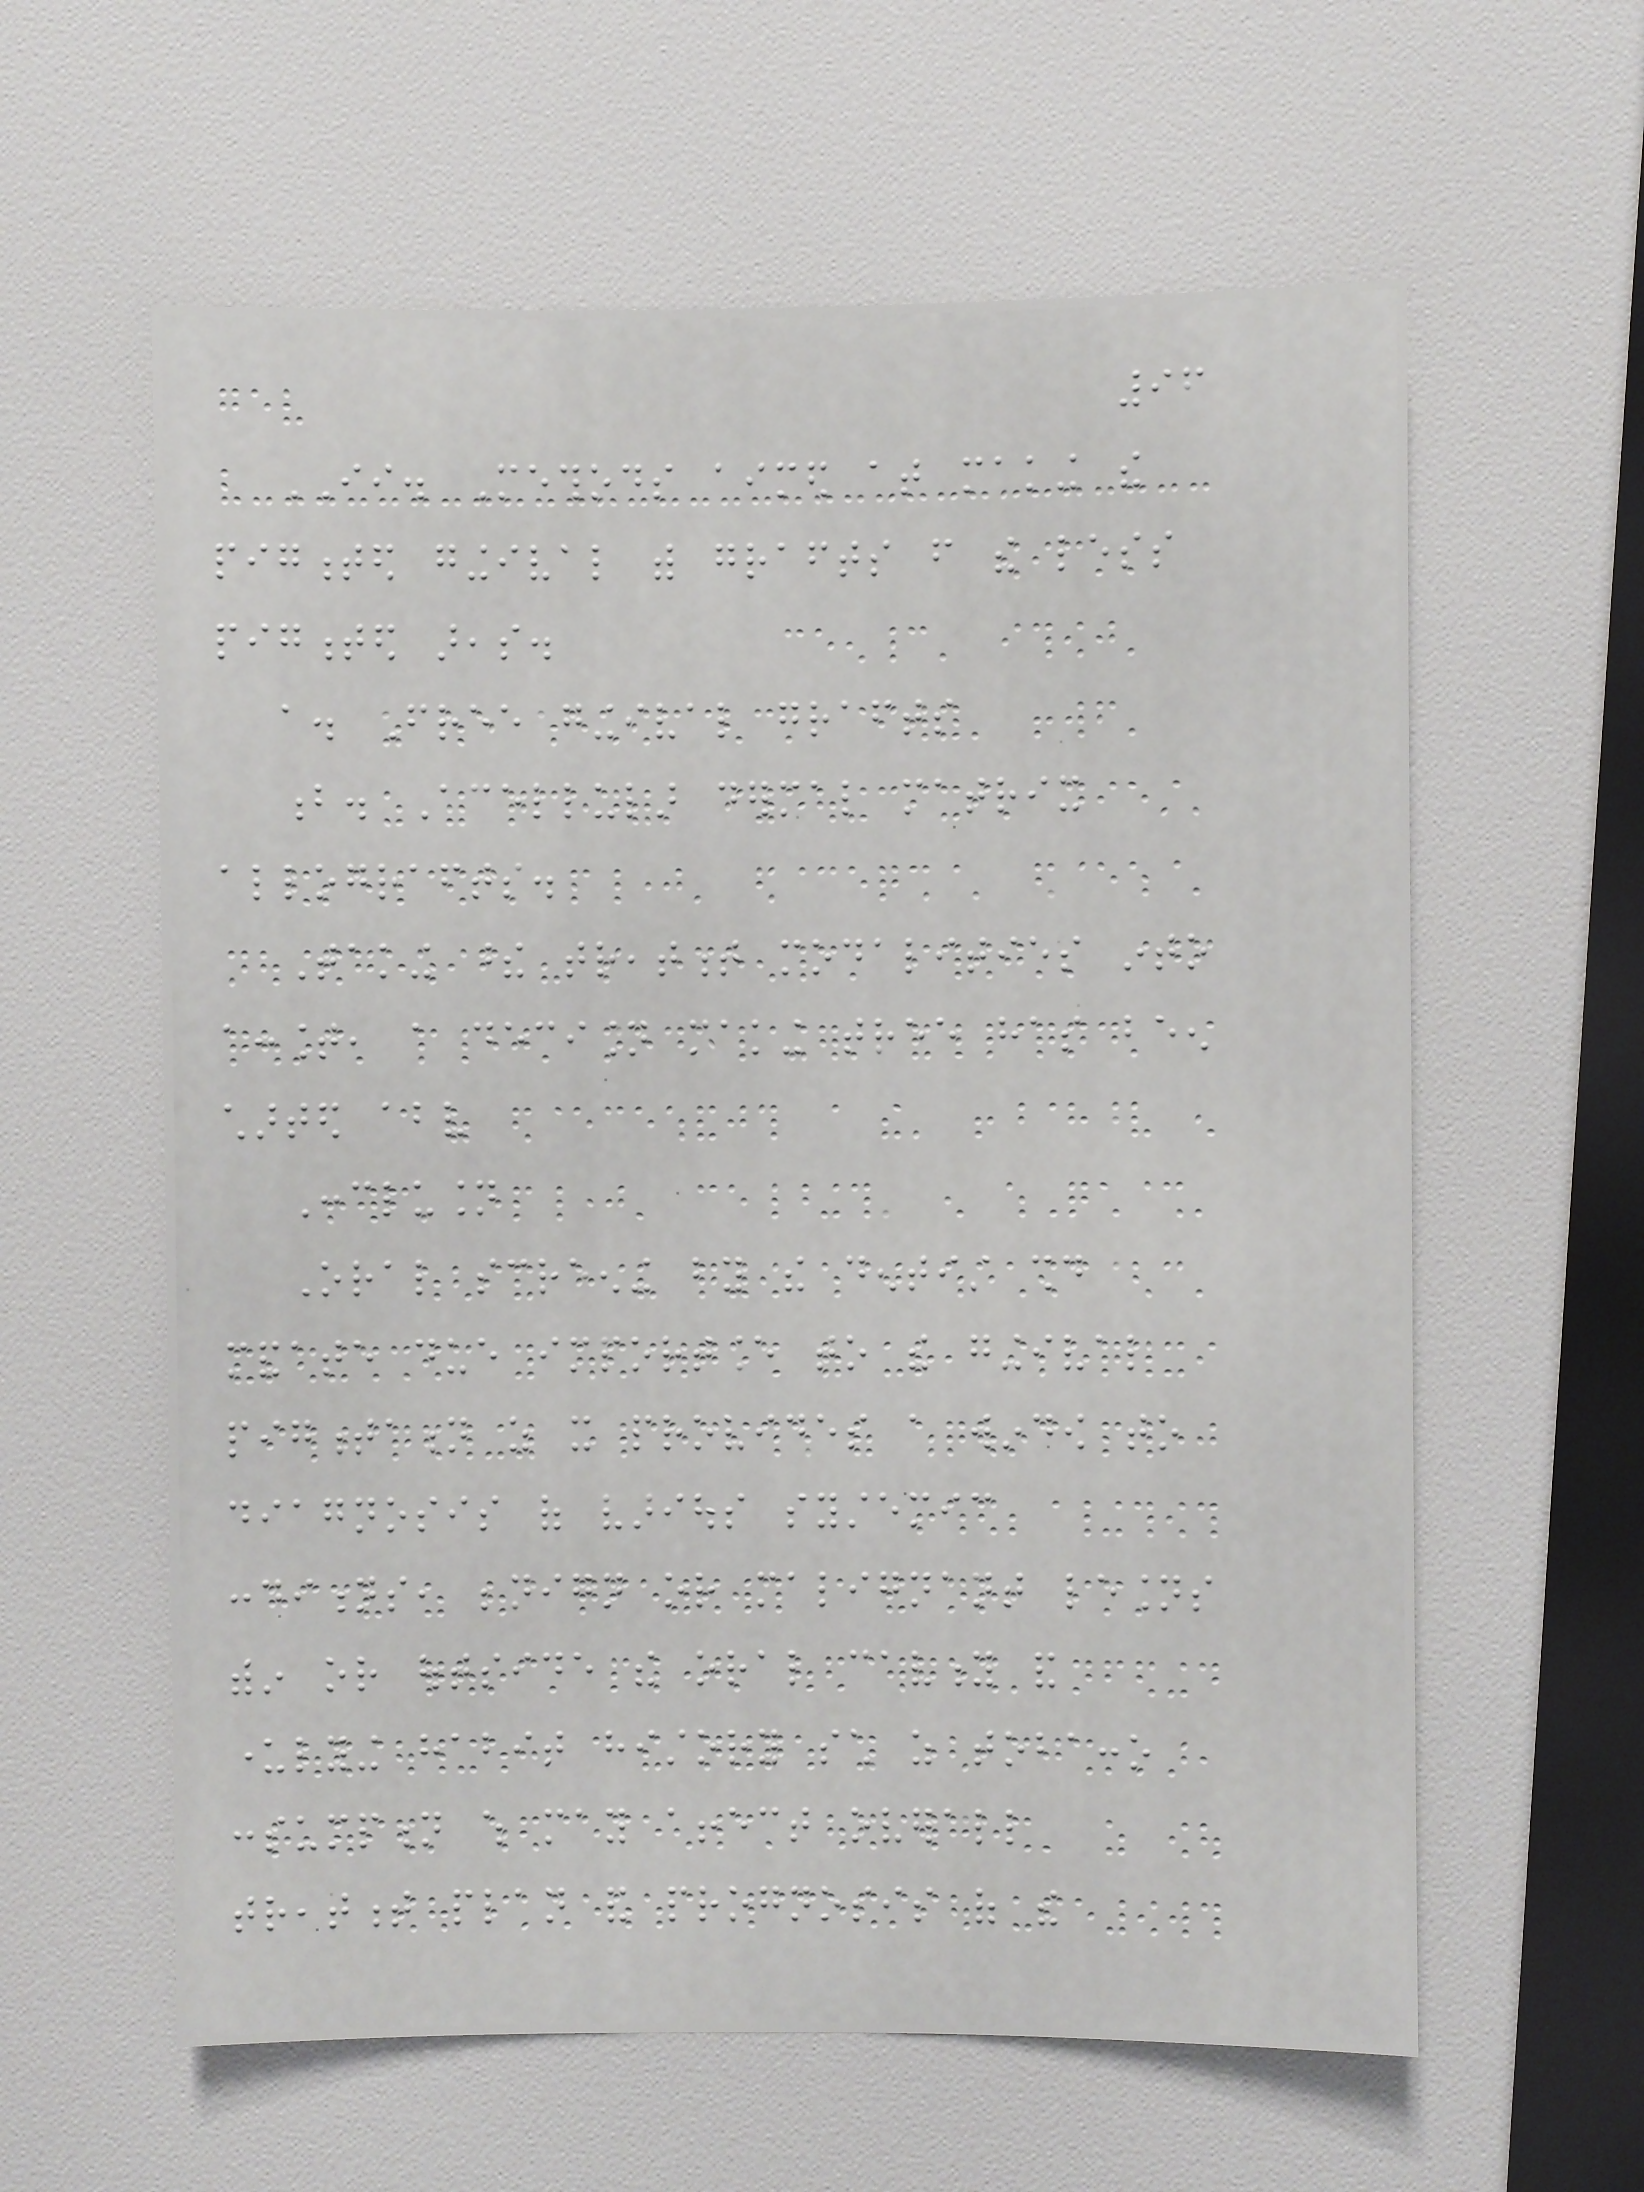96
II. Methods aimed at making the
pigmented gingival with grafts from the less
pigmented areas.
a. Free gingival grafts
b. Acellular dermal matrix
allografts.
Taking these treatment modalities into
account, a decision making tree has been
charted above
Conclusion
Oral screening by the dentist should
mandate due importance to the gingival
pigmentation as it provides a window to
diagnosis of various systemic
conditions, benign or malignant lesions
within or outside the oral cavity and
underlying habit history such as tobacco
consumption which may affect overall
treatment plan and prognosis of the
